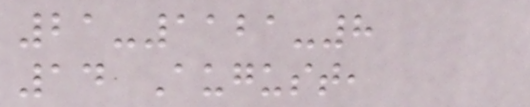21-1121-8
14 August,
